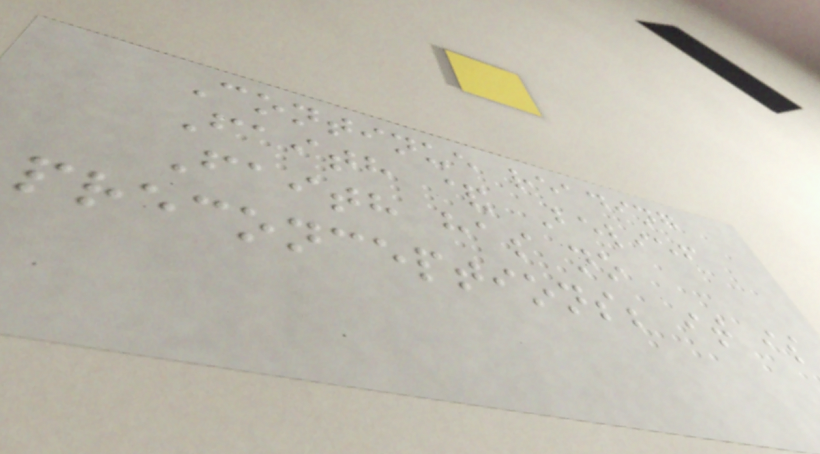Continue reading
Faith & Belief
Faith has no
preconceptions; it is
